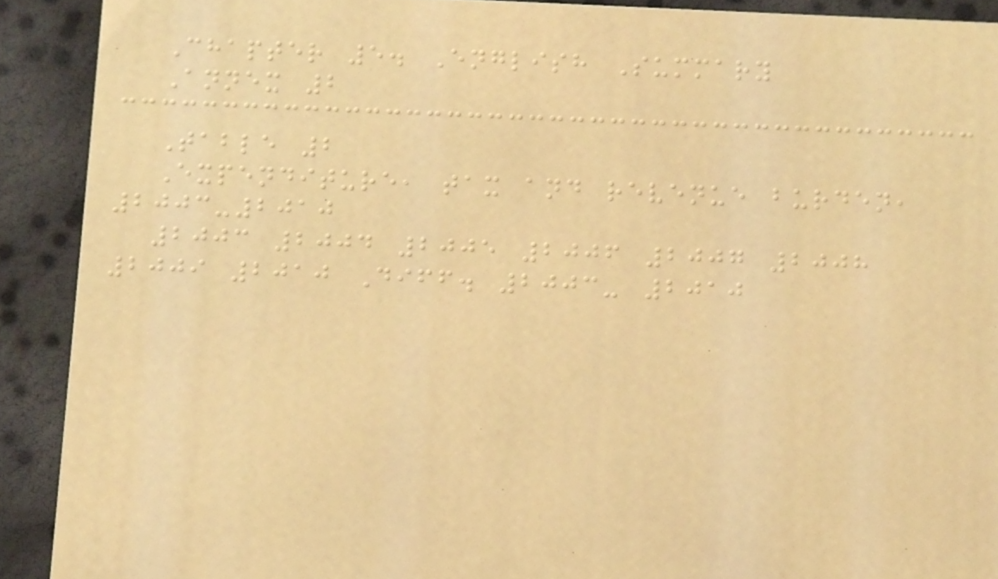Chapter 5. English Summary
Annex 2
Table 2
Expenditure, tax and revenue burden,
2003-2010
2003 2004 2005 2006 2007 2008
2009 2010 Diff. 2003- 2010
